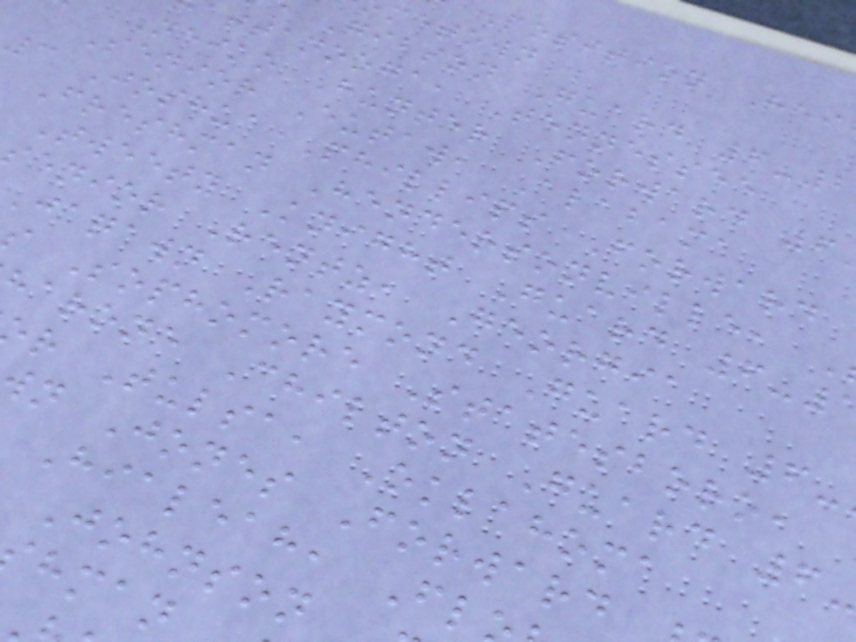Position Hei
metown
Gibson Guard 6-2
attanooga, Tennessee
Neiko Hunter Forward 6
Senior Eutaw, Alabama
3 Joshua Phillips Forward
Freshman Hendersonville,
Tweety Knight Guard 6-
enior Rentz, Georgia
jaqawn Raymond Guard 6-
Sophomore Statesboro,
arone Chilton Guard 6
r Tulsa, Oklahoma
n Jones Forward
Hialeah, Fl
